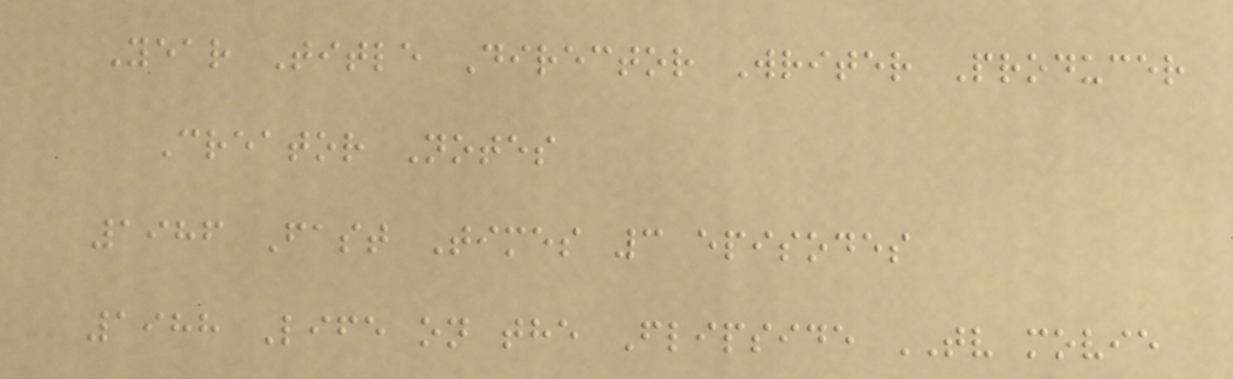Year Title Director Writer Producer
Creator Notes
1986 Fast Times 3 episodes
1988 Life on the Flipside TV movie
